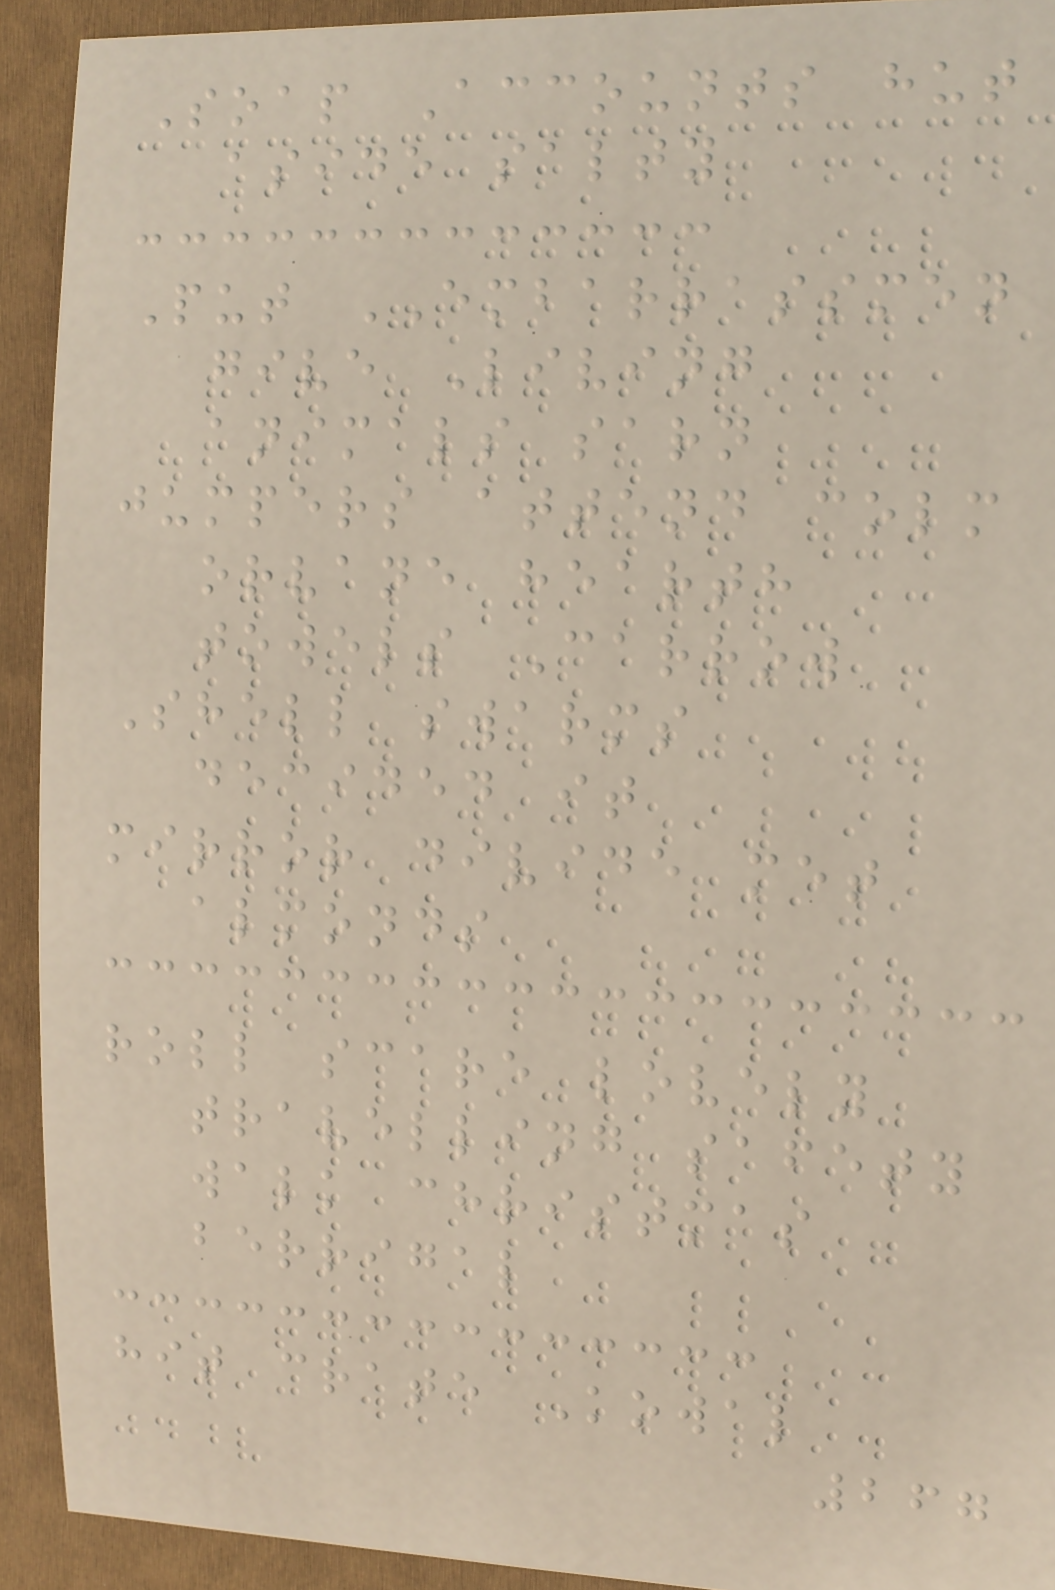Soap Accounts hut
aside salty
Put EMBARRASSMEN
give Living
animals sarn
jumpers attend colm
orvane hearth
towels Carrow
Shell swarms
decided it
mirror divide met
almonds
roll scare lovely
travelling safety
walk christmas
berrigal
hit crate Kowal
267
